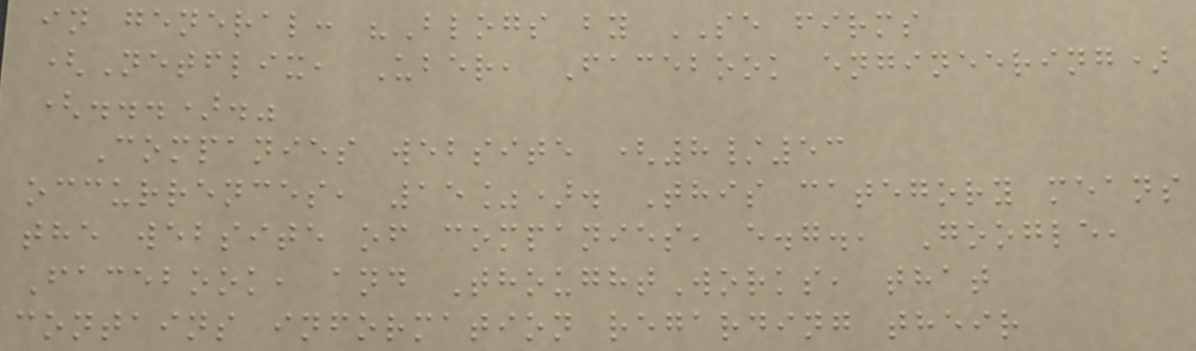in general: "Blogs by SE firms
(Netflix, Uber, Facebook engineering)
(...)."
Companies website (8/53
occurrences, 15%). This category means
the website of companies, e.g., Google,
Facebook, and ThoughtWorks, that
contains information regarding their
